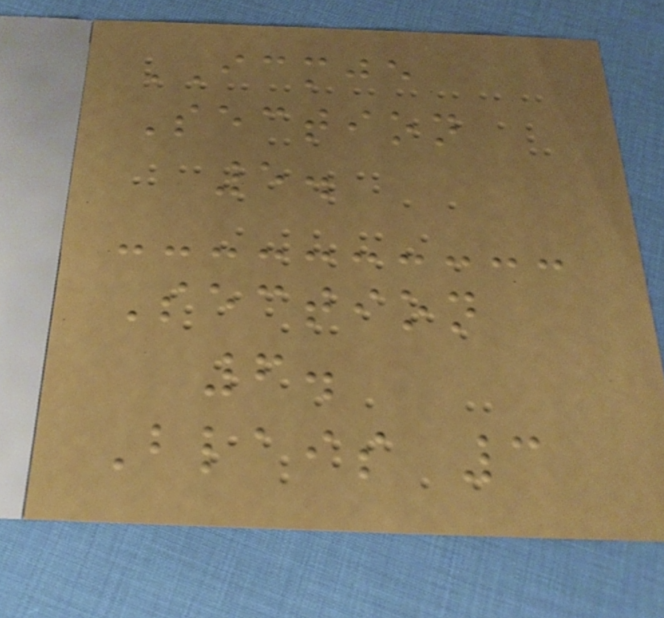ICMJE
Section
5.
Section
6.
Blais 3
